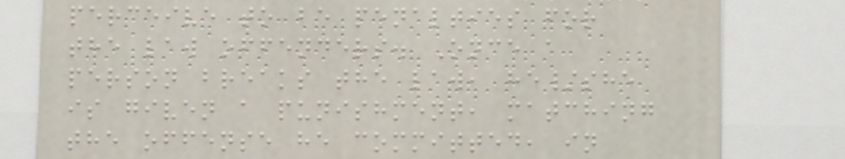perceive to be penalties for
the law offenders. Once a
person breaks the law, he/she
is given a punishment, matching
the offense he committed, in
